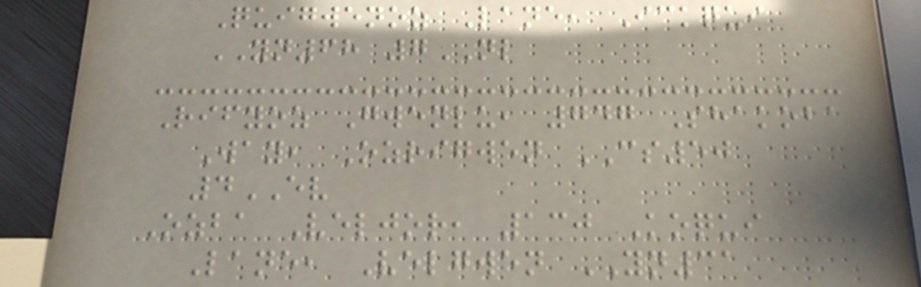Quigwenoz Lane, Ickqui
YN68 7NL
Rifyoz Gwenlu, 747 Shakoba
Way, Ozrigwen CS50
4EV
Ozba Veljor, 130 Koqui
Lane, Velgwen YN31
